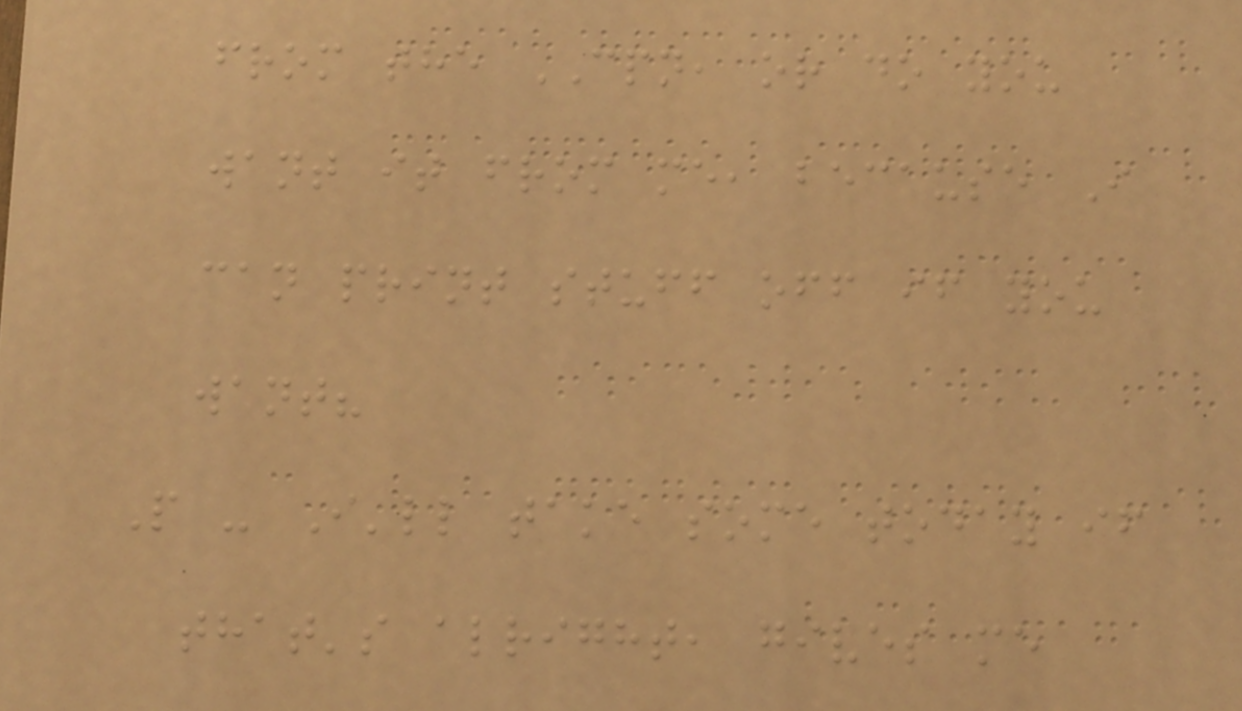from the CPN, or do you
want it from me, because I
can print stuff off if you
want?
P - I'll take some today if
that's alright, gives me
